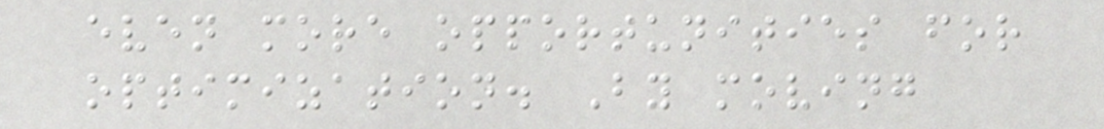even more opportunities for
optimization. By moving
